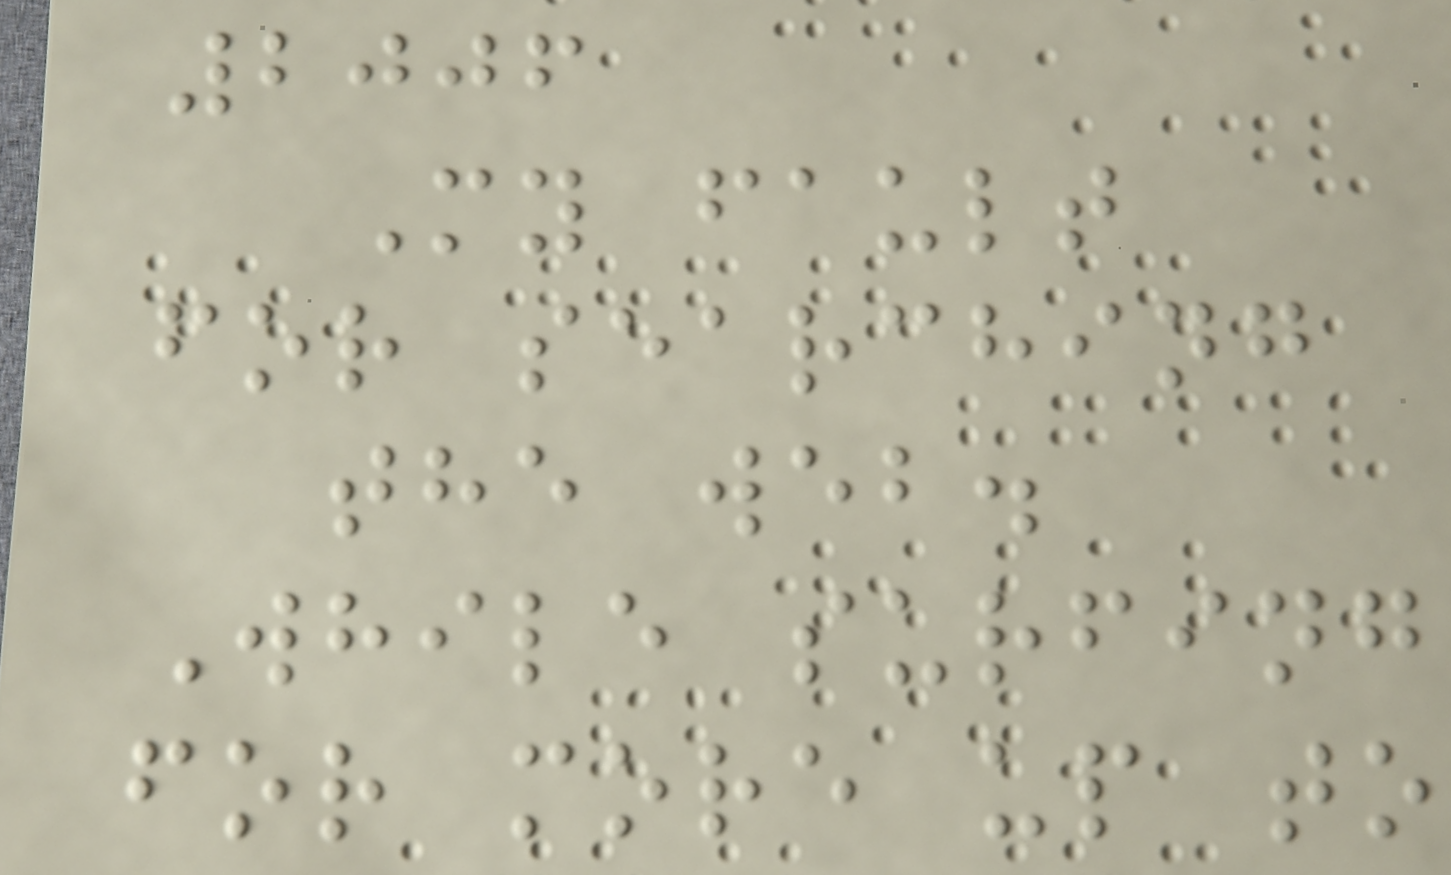2006
My fault
for searching
the web.
While surfing
for more up to
